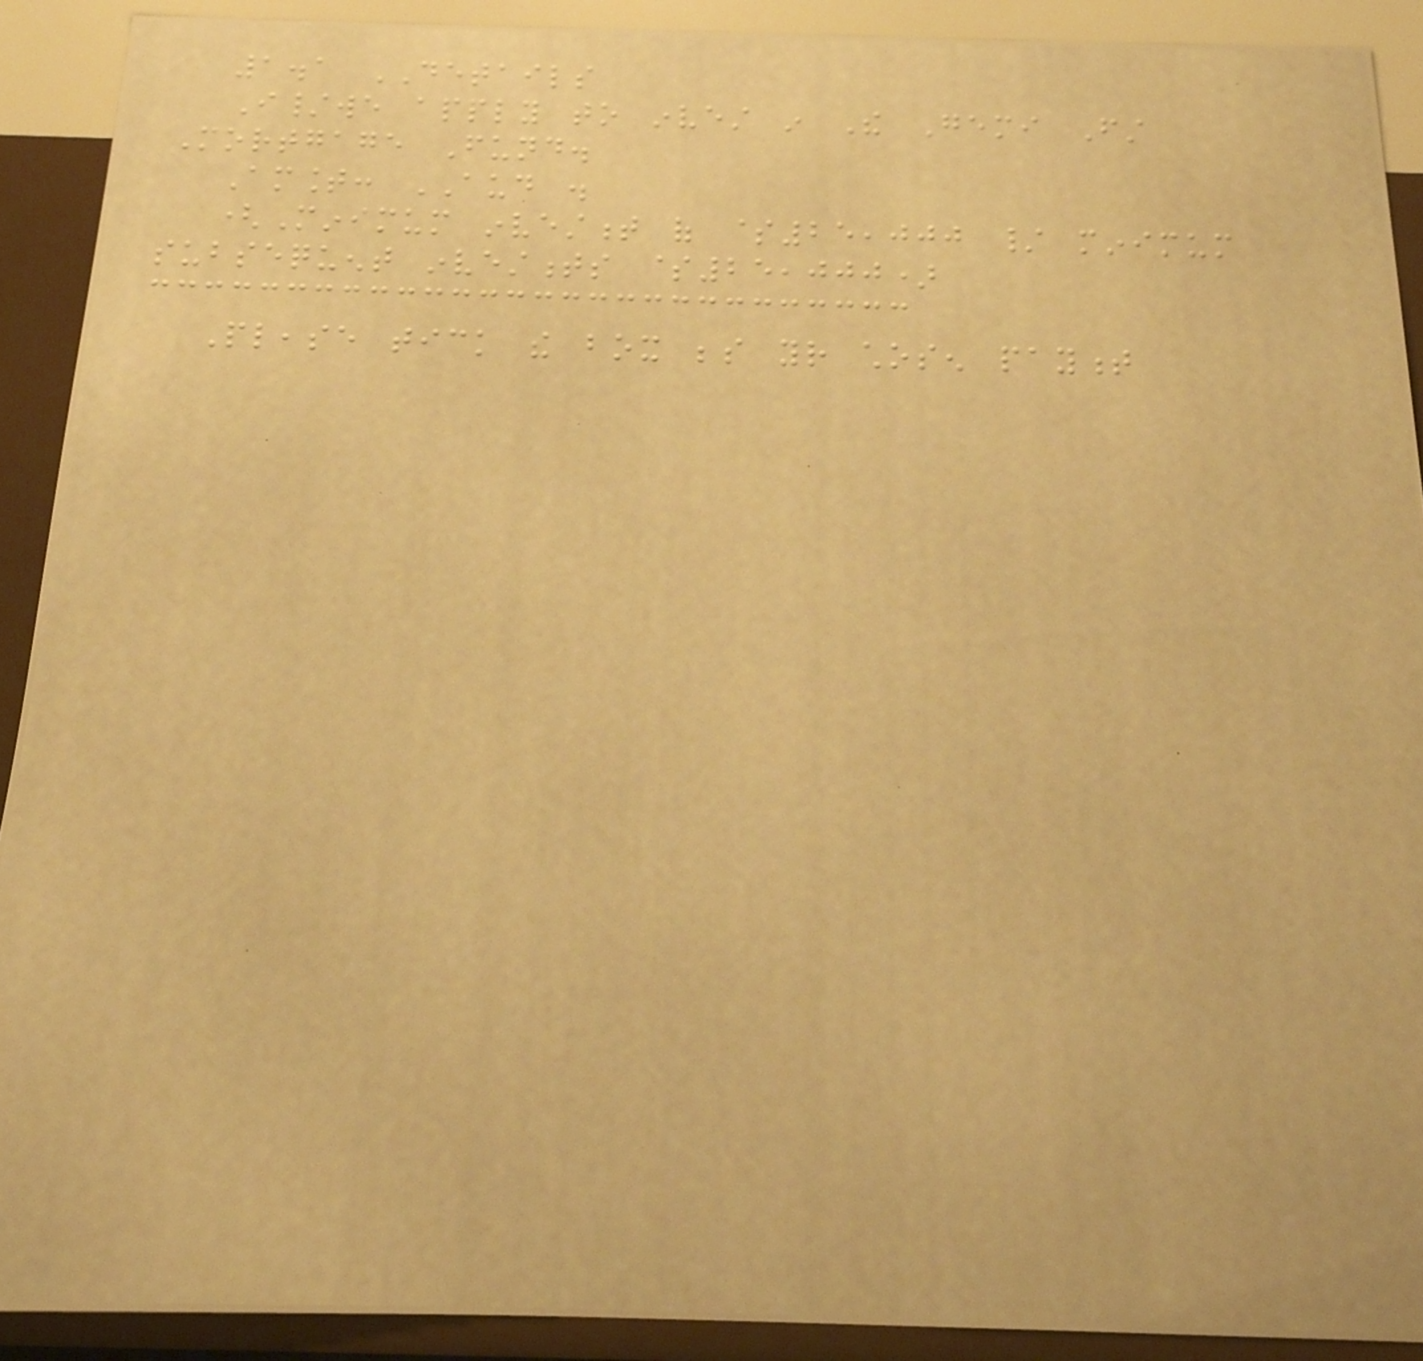1.1 DETAILS
I/we apply to invest in The Gemi First
Mortgage Fund.
Amount: AUD .
(Minimum investment of $25,000 / minimum
subsequent investments $25,000)
Please tick the box beside your chosen payment
